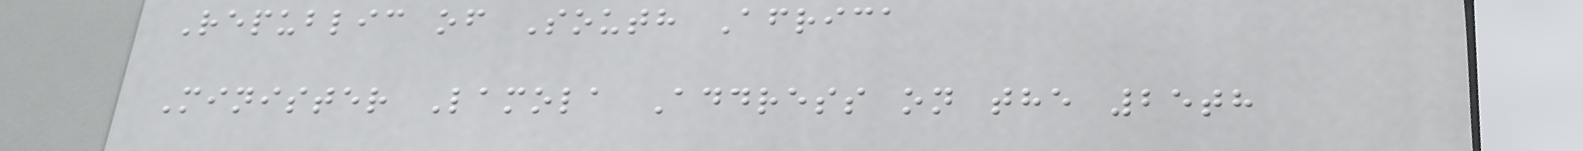Republic of South Africa
Minister Lamola Address on the 25th
